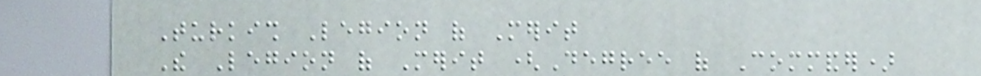Turkish Legion of Merit
The Legion of Merit (Degree of Commander)
